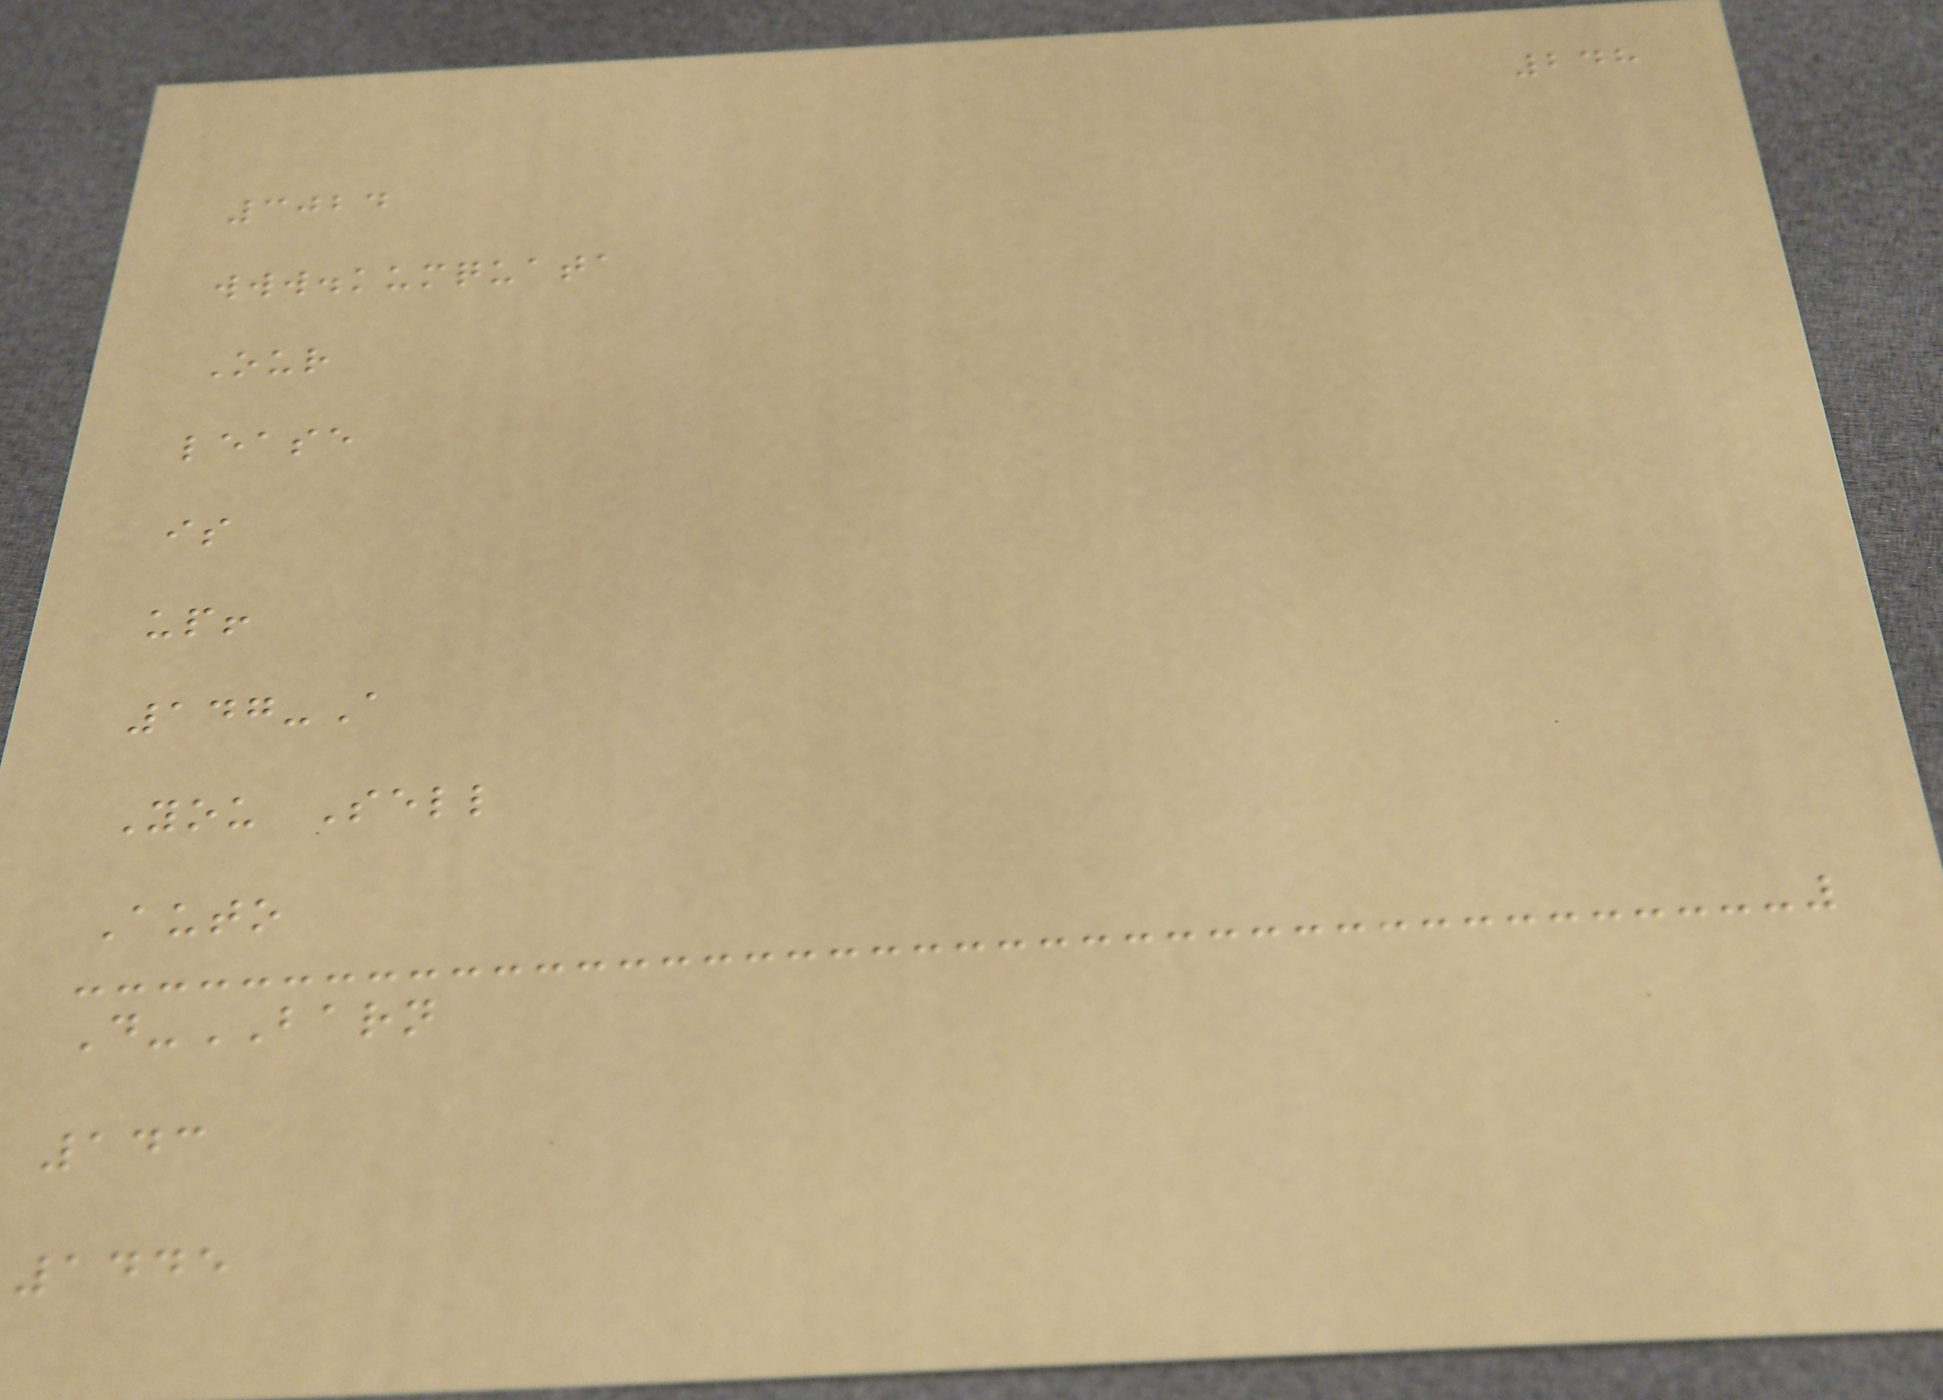248
3024
www.kumquata
Our
lease
is
up!
147-A
You Sell
Auto
D-BARN
143
1445
